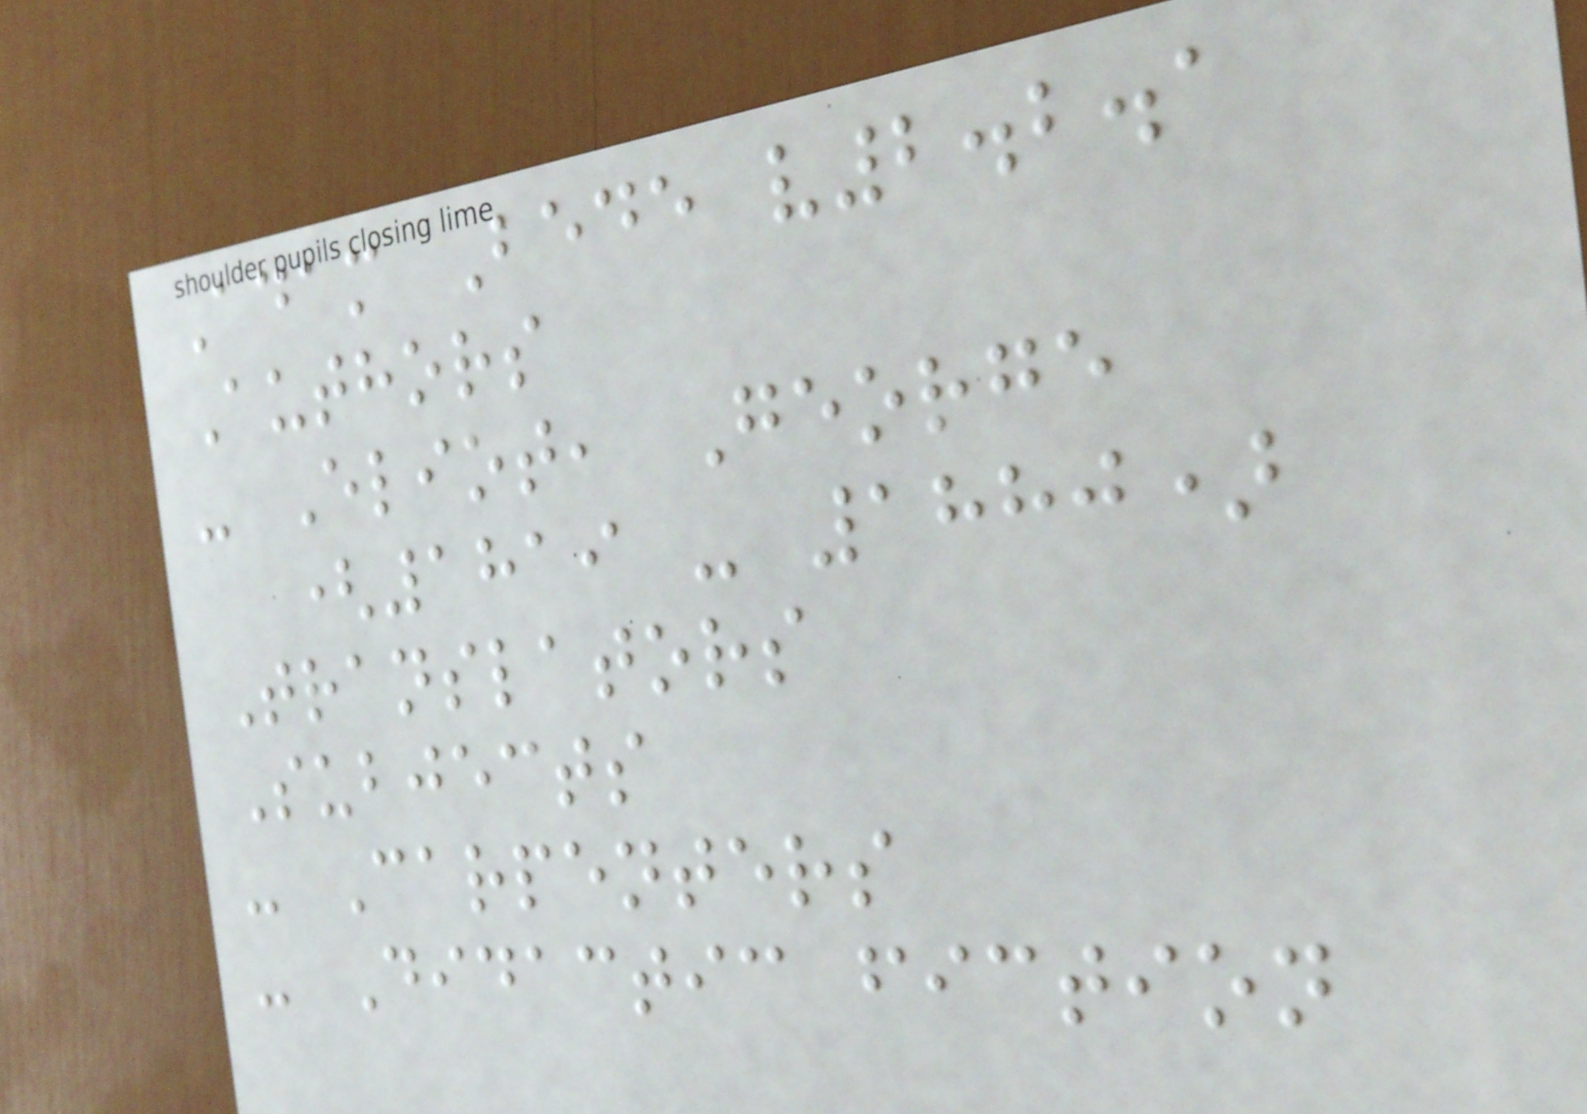Adam Bede v2.2.1
Authors
- Eliot, George
(1819 - 1880)
Translators
Subjects
- Carpenters
- Didactic fiction
